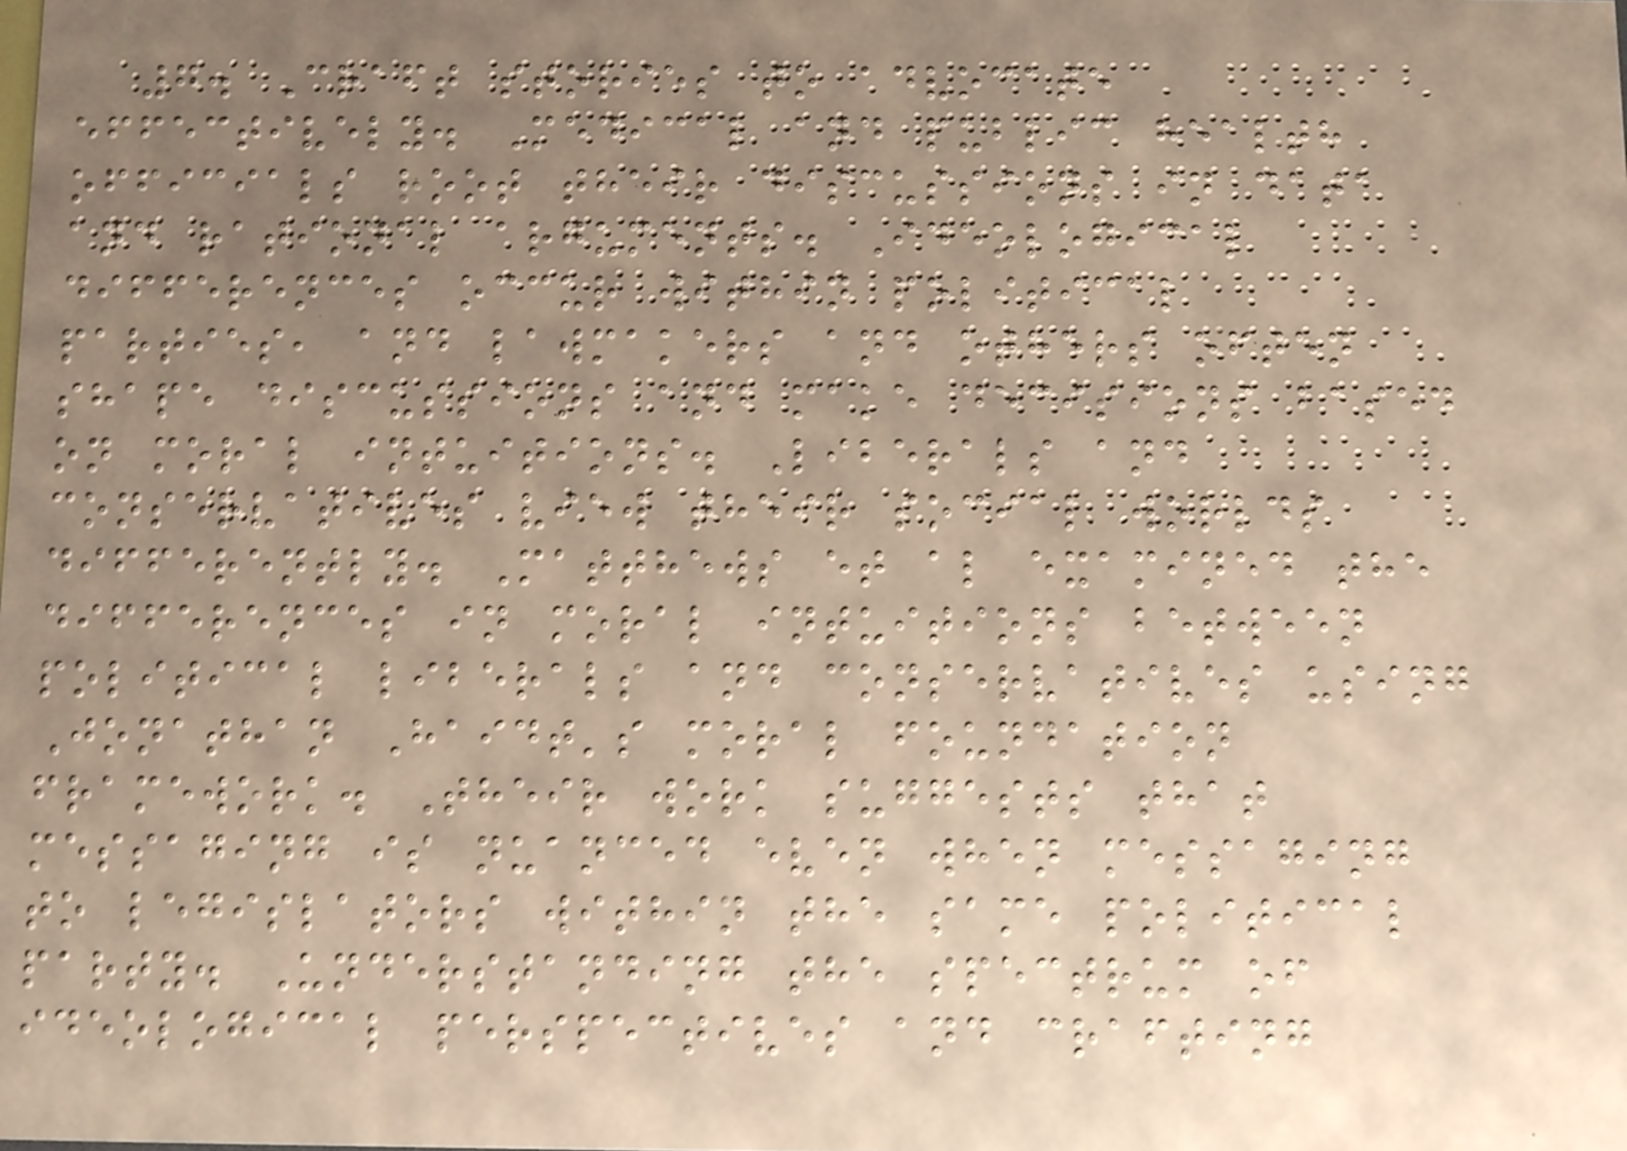7. Craft stories to advocate
effectively. Medical and public health
officials root their discussions in data
and rational arguments. Ideological
differences occur within political
parties, and lawmakers and others often
shape discussions and make decisions based
on moral intuitions. Liberals and
conservatives view their social worlds
differently. Matthews et al examined the
differences in moral intuitions between
political liberals and conservatives using
Jonathan Haidt's moral foundation
framework. Their work suggests that
messaging is nuanced even when messaging
to legislators within the same political
party. Understanding the spectrum of
ideological perspectives and crafting
